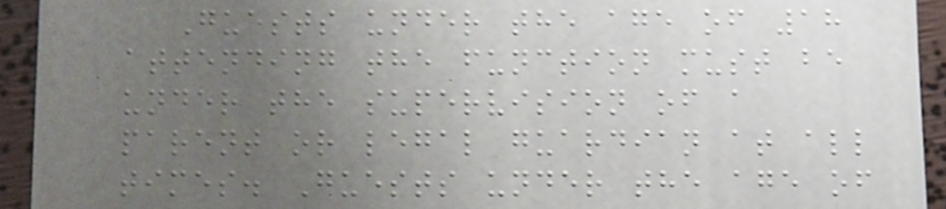Guests under the age of 18
attending the function must be
under the supervision of a
parent or legal guardian at all
times. Guests under the age of
